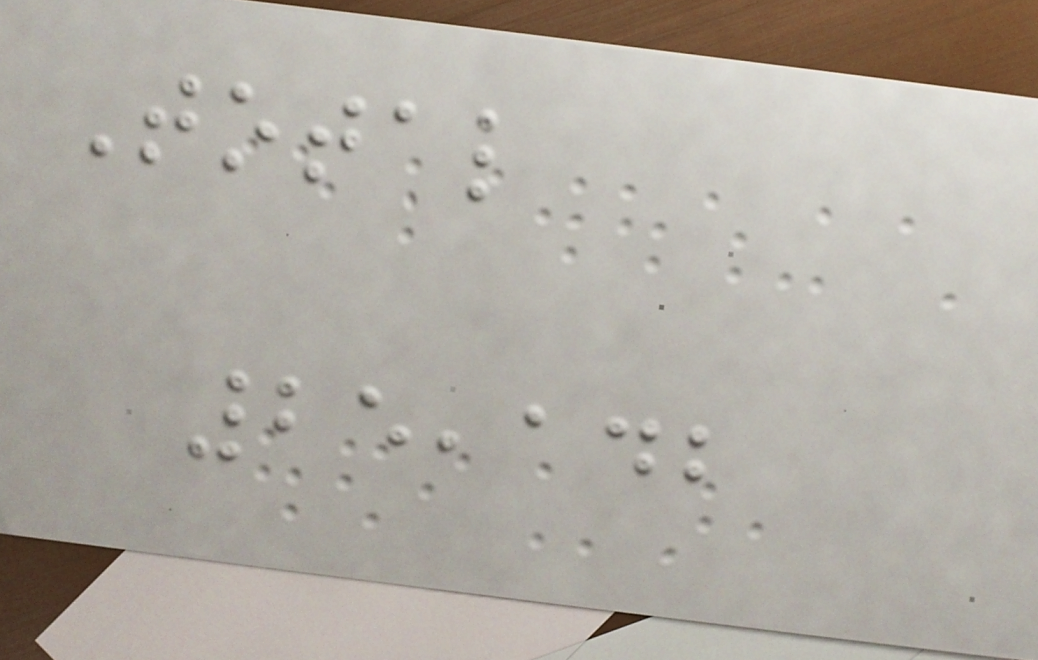Total
25,142
